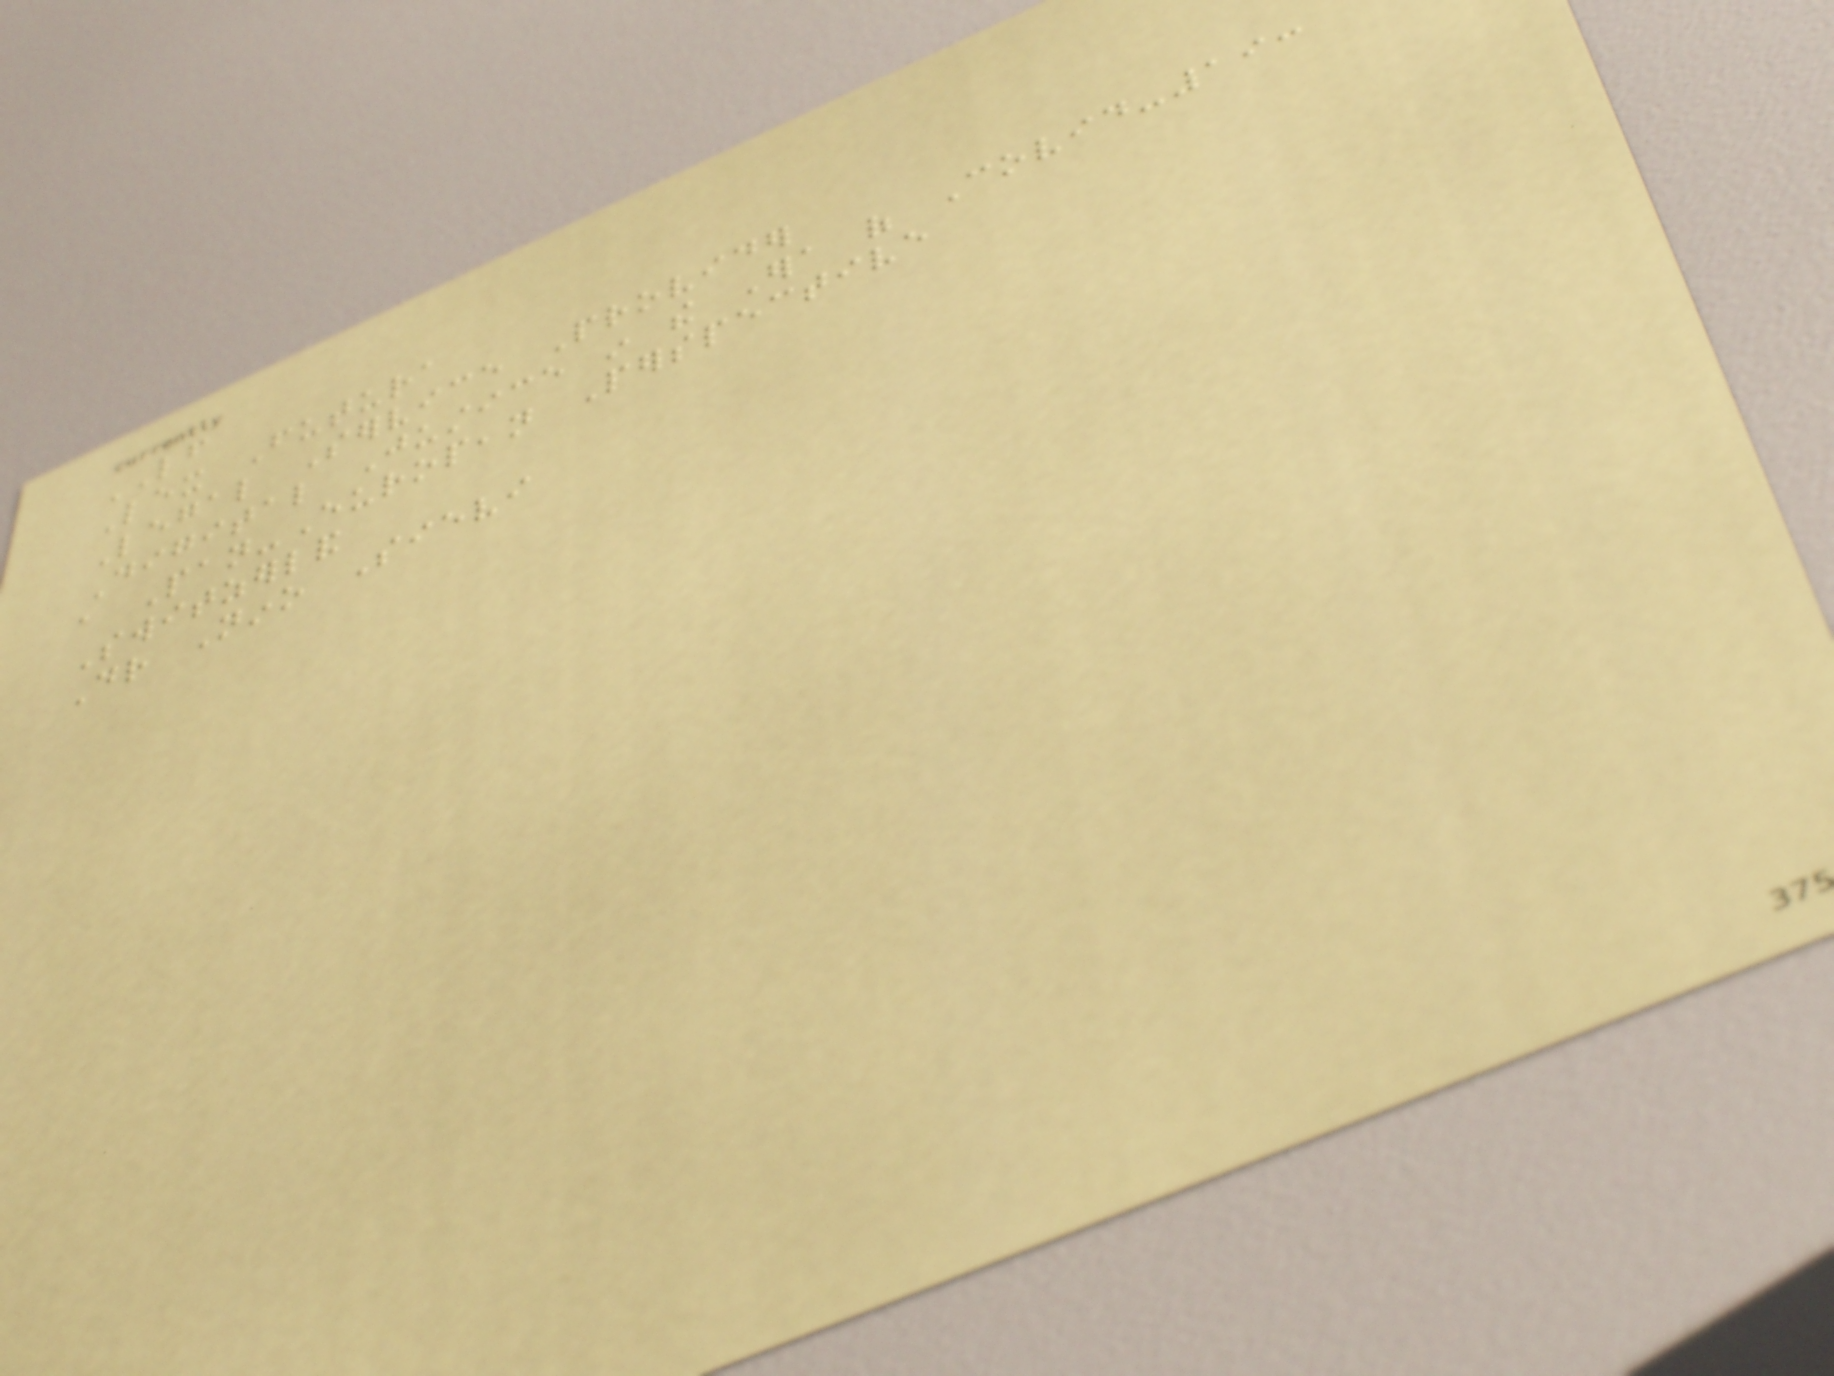LF
Lex Futura
Legal Service Provider
Digital Justice in the Era of Covid-19:
a Pan-European Perspective
Switzerland
Dr Nino Sievi
